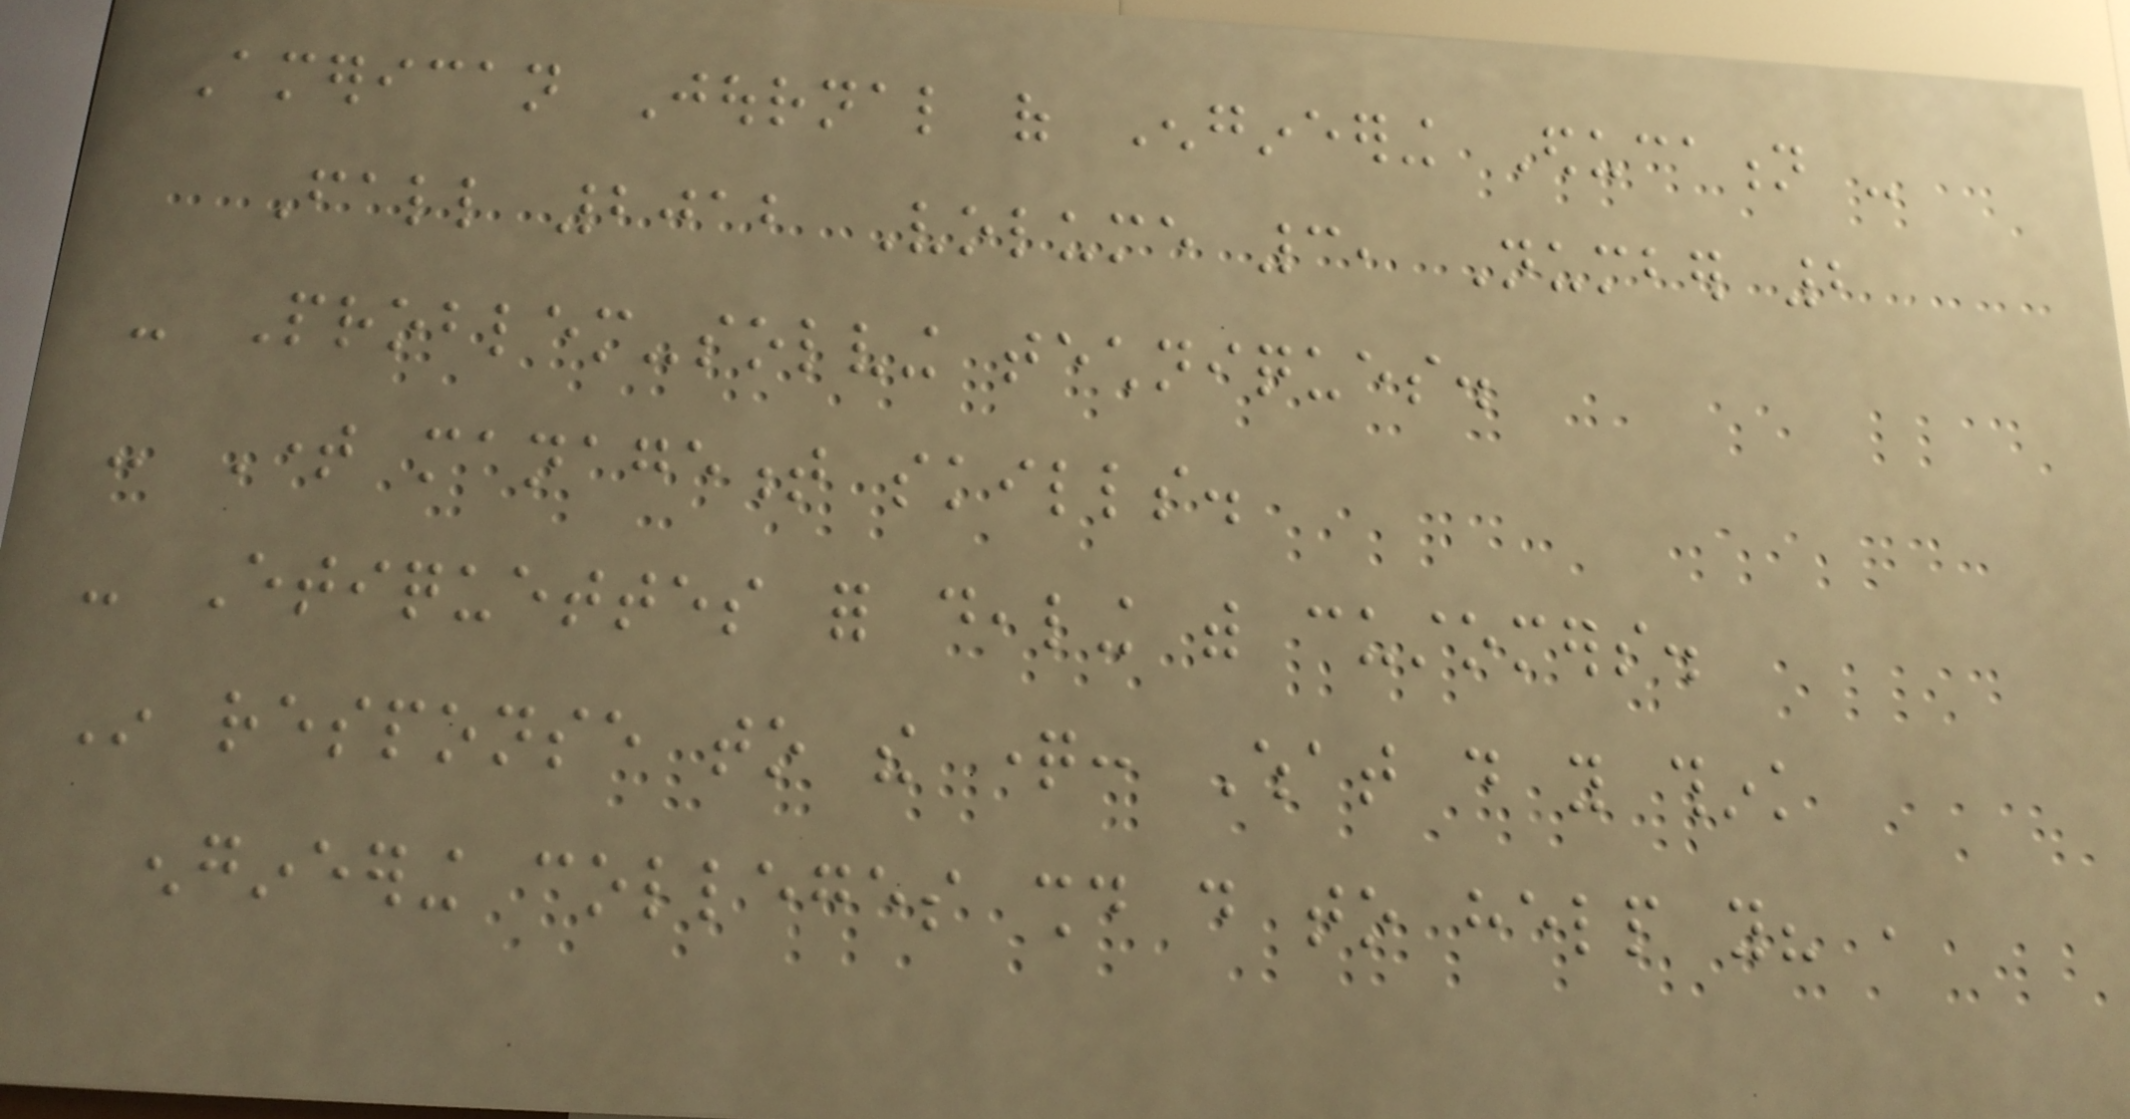American Journal of Engineering Education -
Fall 2012 Volume 3, Number 2
- Problem-solving techniques.
- Time management skills.
- Etiquettes for dealing with customers.
In response to the question: What do you think
engineering colleges should do to help you? ,
